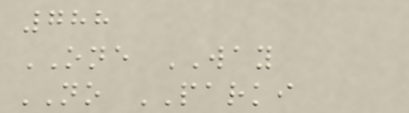788
ONE WAY
NO PARKI
